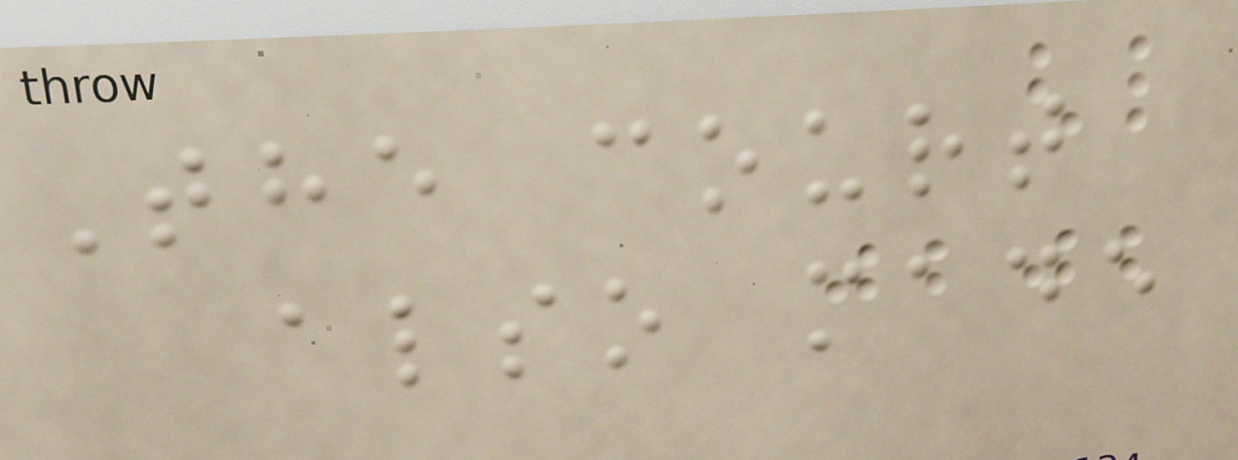The court
also made
